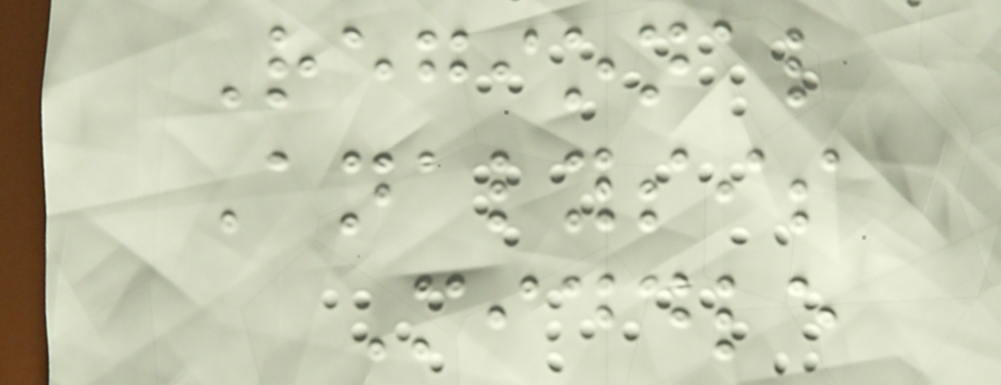Regional
Analysis
Middle
